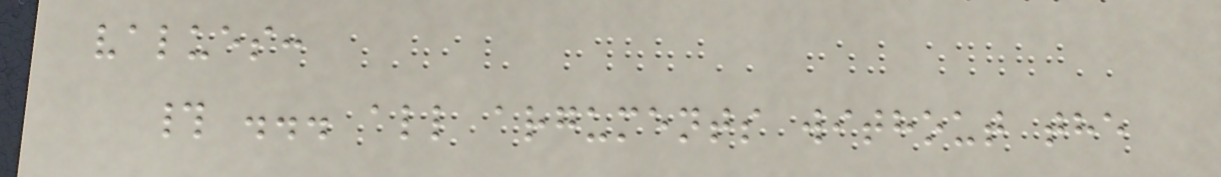values:
# ... all arguments without the
